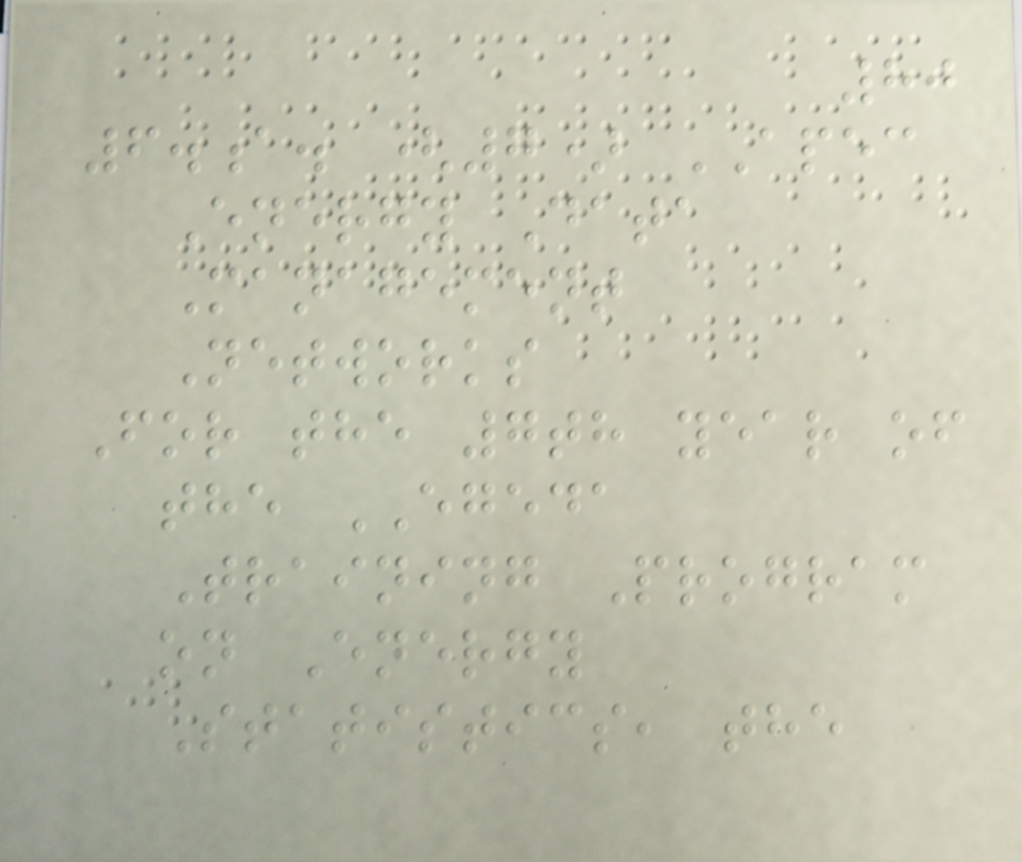80
6.a. (7) APEC
Energy Data
Management
Networks
For the 7th year of
the EGEDA
Training Program
on Energy
Statistics, the
